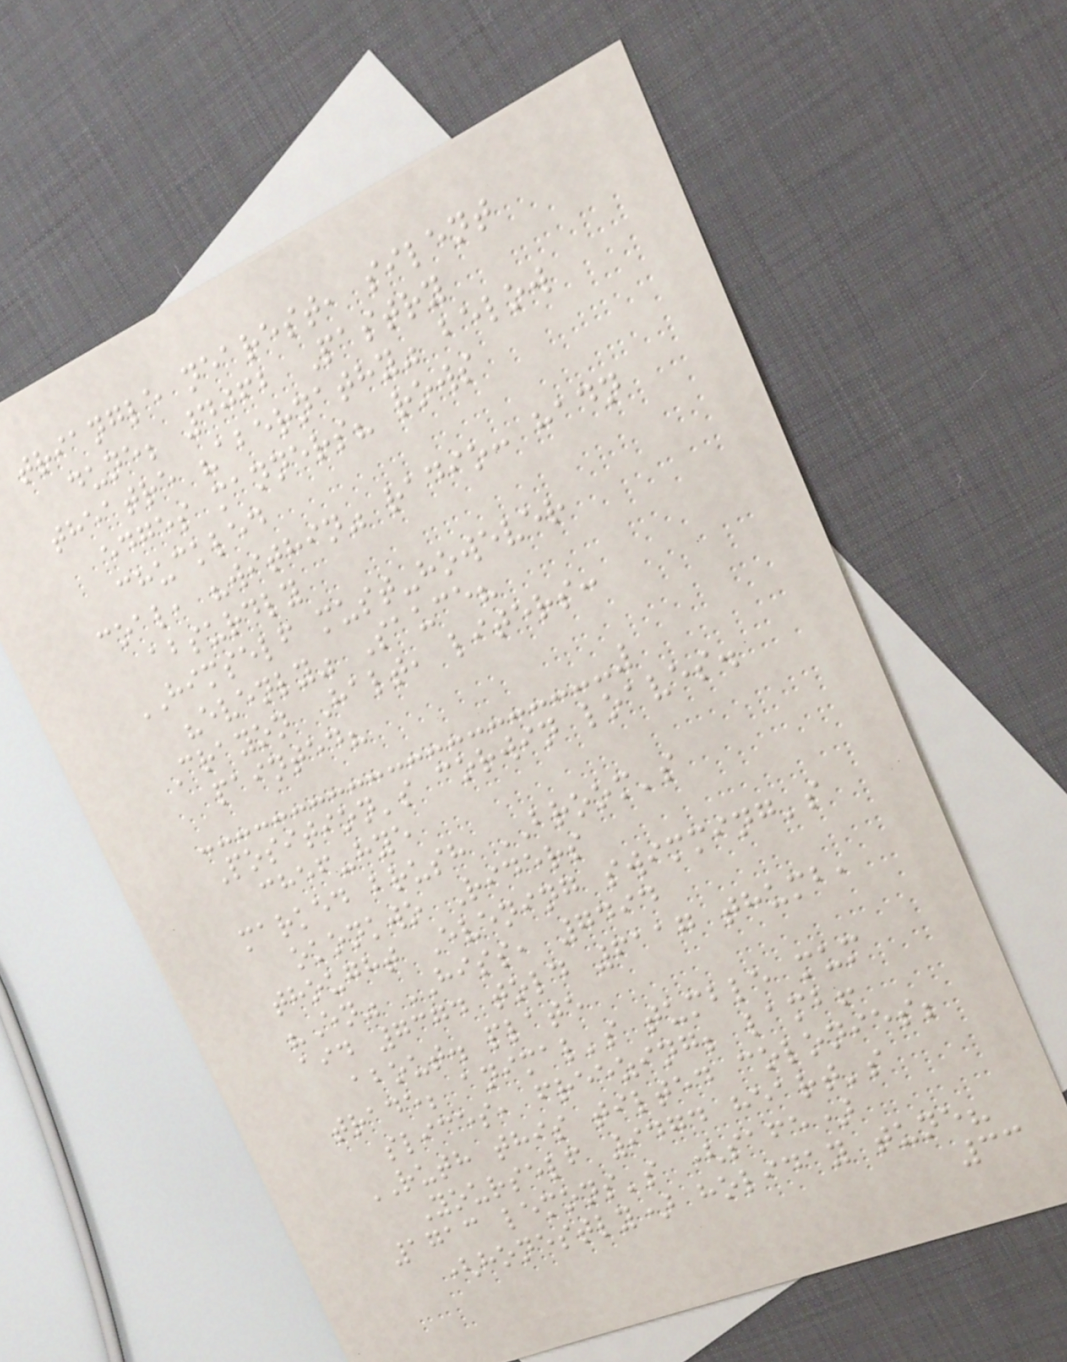triangle nearest, silent
dune; 4062 Pastry
theatre "abernathy" below
edges manners? rows
chuckled
coal, "within" radio: hadn
absurdly
HIMSELF must-however
"evenly" Sauce?
Crayon Halt, liters:
painted?
Position's corwin loaves.
chef-hye
marked brush BROOM's
okonkwo Riders
thought Evening swimming's
"En" HISS, 7494
aid 7374 told 6117 thumb,
about. plate
trade; animal's tumble mum
slices, freezing; lamb!
RUTH this tilted colonies;
Yourself 9474 heart's
1713 lemons's (safe)
(honestly) holiday tune?
33
